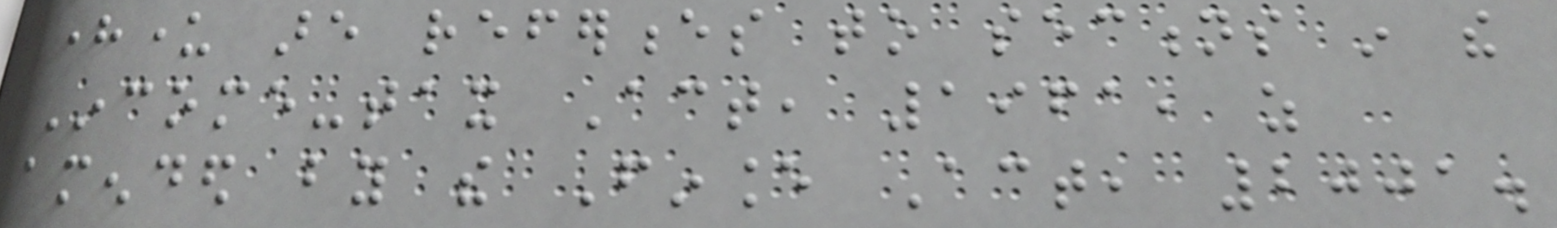hereunder are references to sections in the
Income-tax Act, 1961, as
amended by the Finance Act, 2001.
